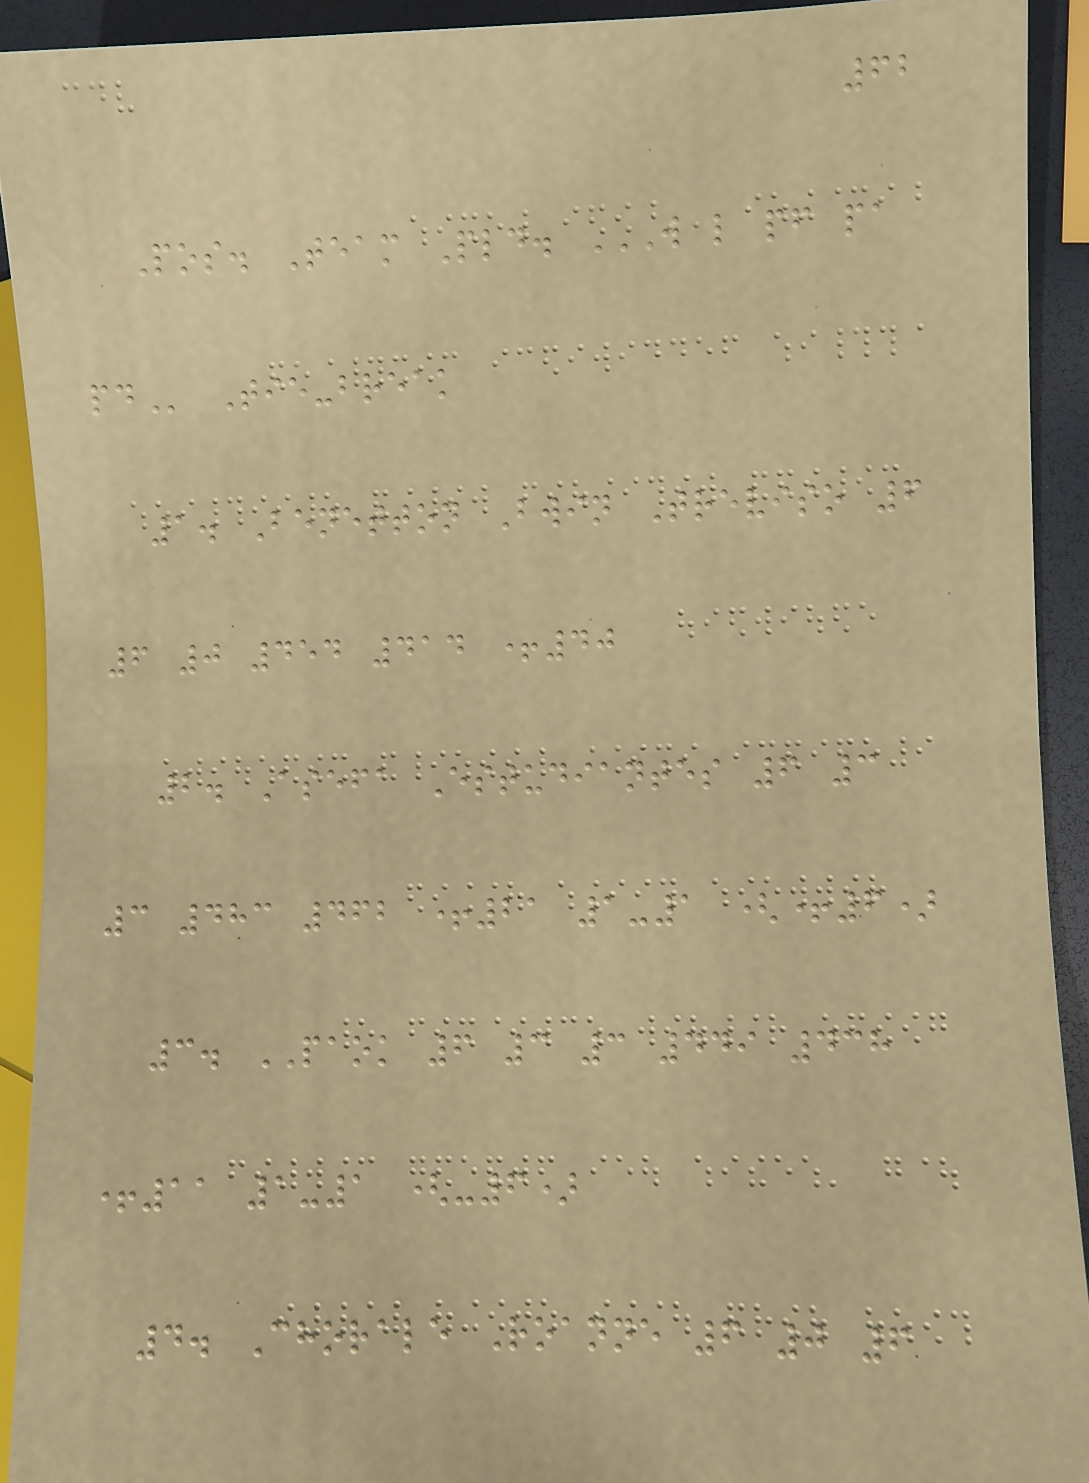62
Pos. Team Pld. W L PF PA
PD Tie-break
1. Benetton Bwin Treviso 6
6 0 454 414 +40
2. Asefa Estudiantes 6 3
3 483 462 +21 1-1 (+6)
3. PAOK 6 3 3 449 438
+11 1-1 (-6)
4. Chorale Roanne 6 0 6
